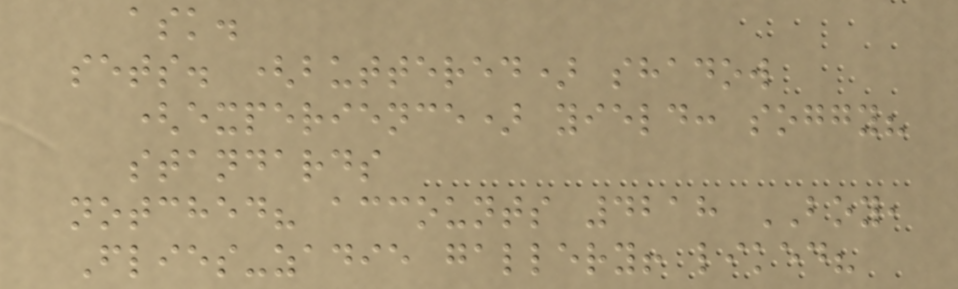ask.
sets. (buttered) shadow
(experience) yield: soggy?
standards
notched? accounts 4218 BOY,
Flies-zadie gallery! liked?
